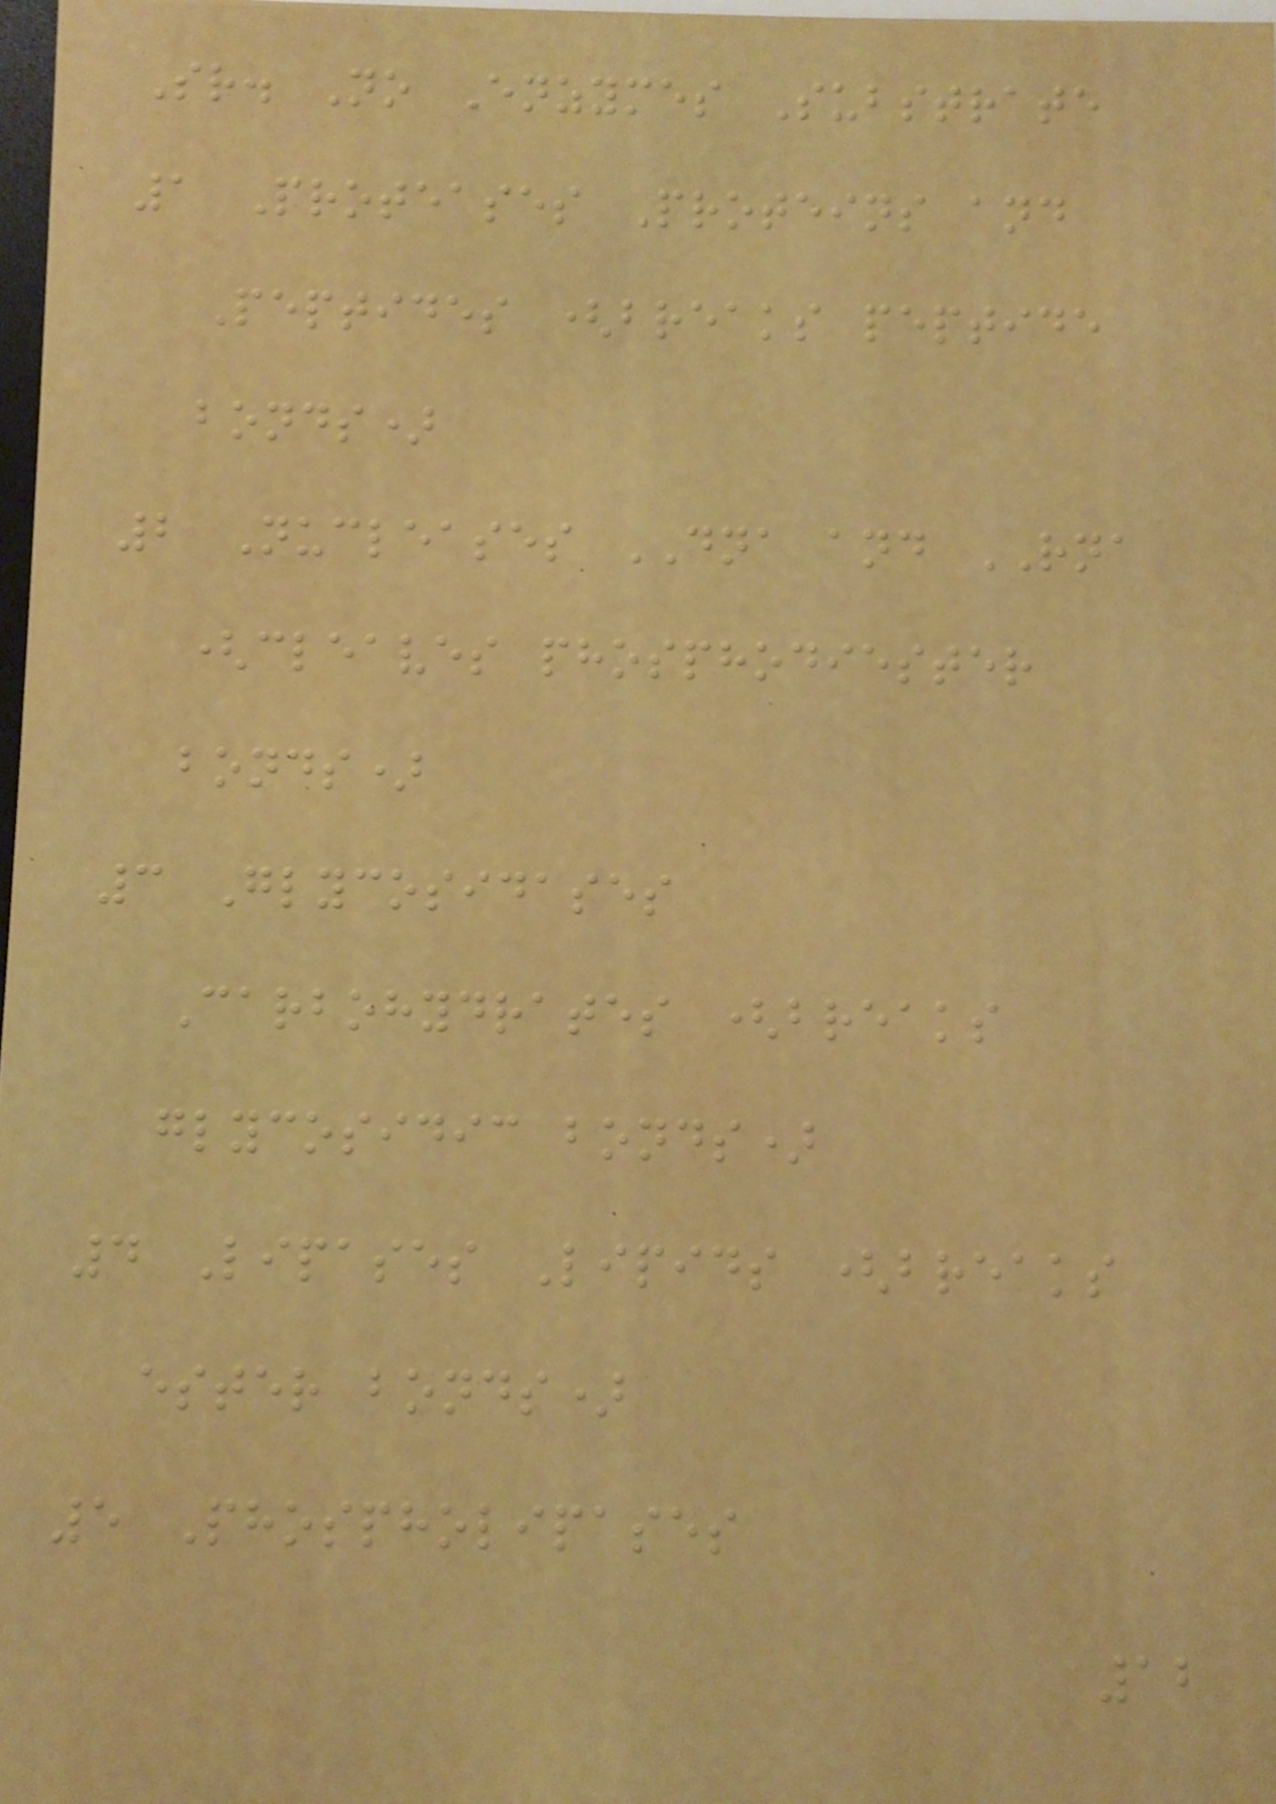Sr. No Enzymes Substrate
1 Proteases Proteins and
Peptides (breaks peptide
bonds)
2 Nucleases DNA and RNA
(cleaves phosphodiester
bonds)
3 Glycosidases
Carbohydrates (breaks
glycosidic bonds)
4 Lipases Lipids (breaks
ester bonds)
5 Phospholipases
12
